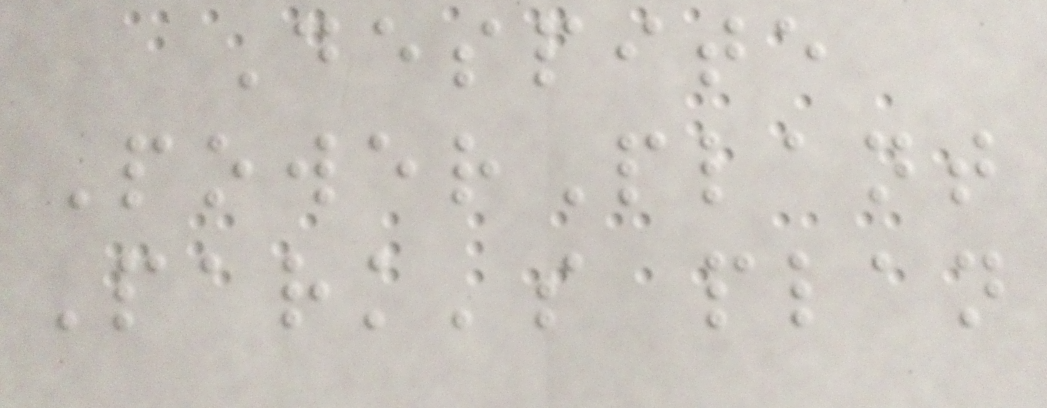Despite
PowerPlant
Park's plan
